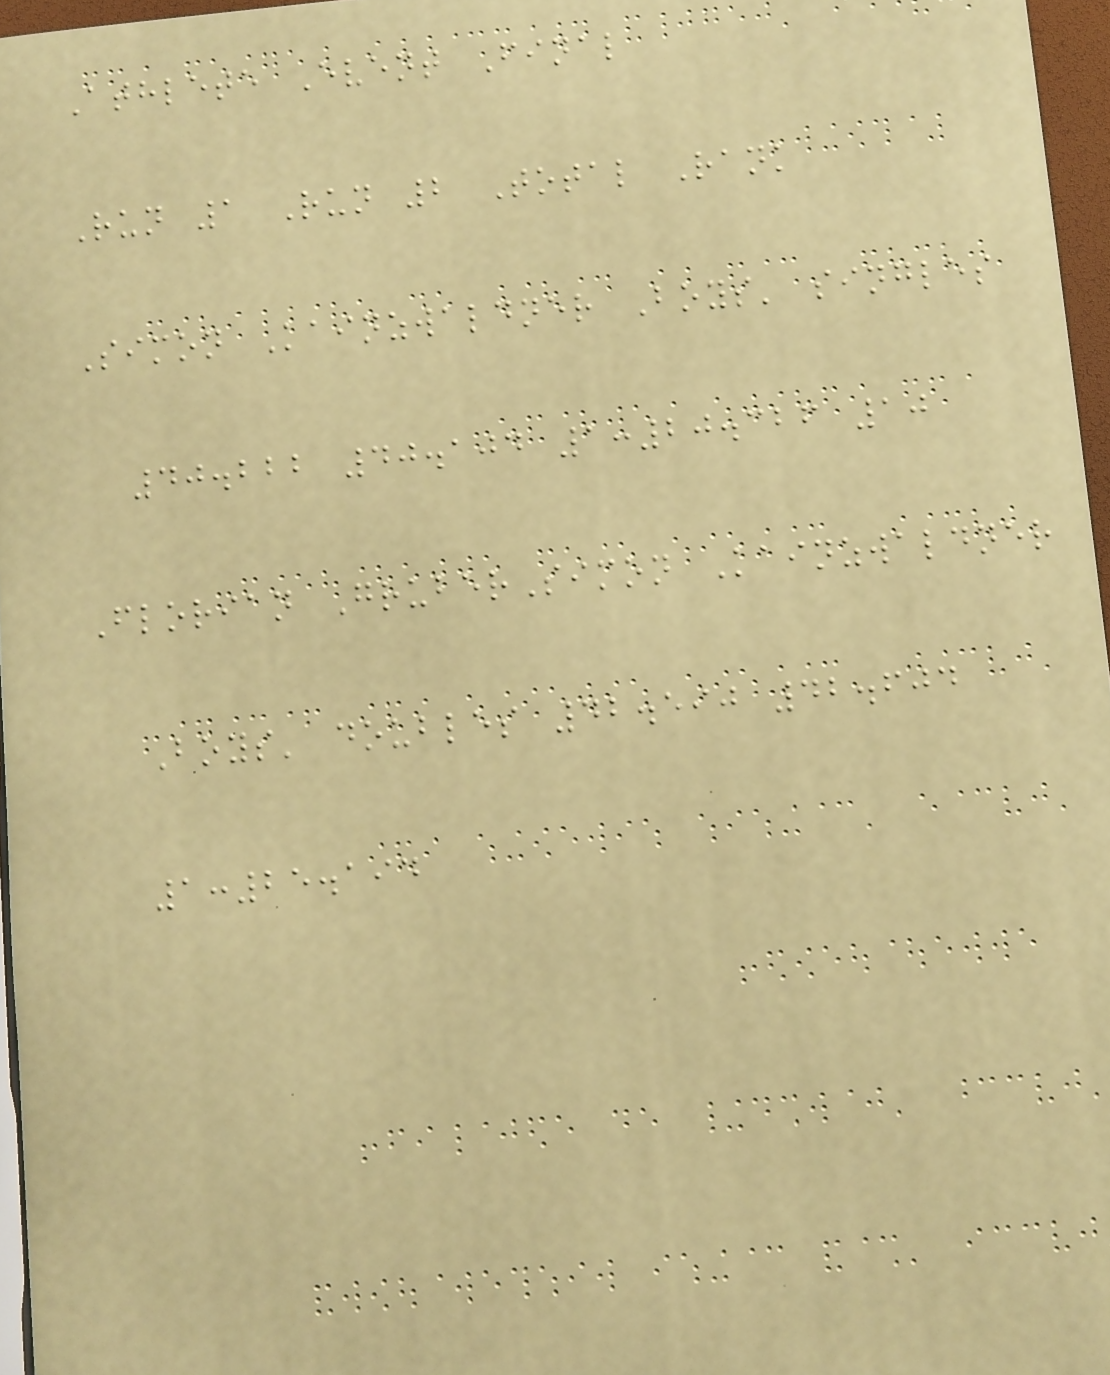Athlete Event Final
Run 1 Run 2 Total Rank
Simon Kainzwaldner Boys' singles
40.222 40.104 1:20.326 10
Florian GruberSimon Kainzwaldner
Boys' doubles 42.590 42.604
1:25.194
